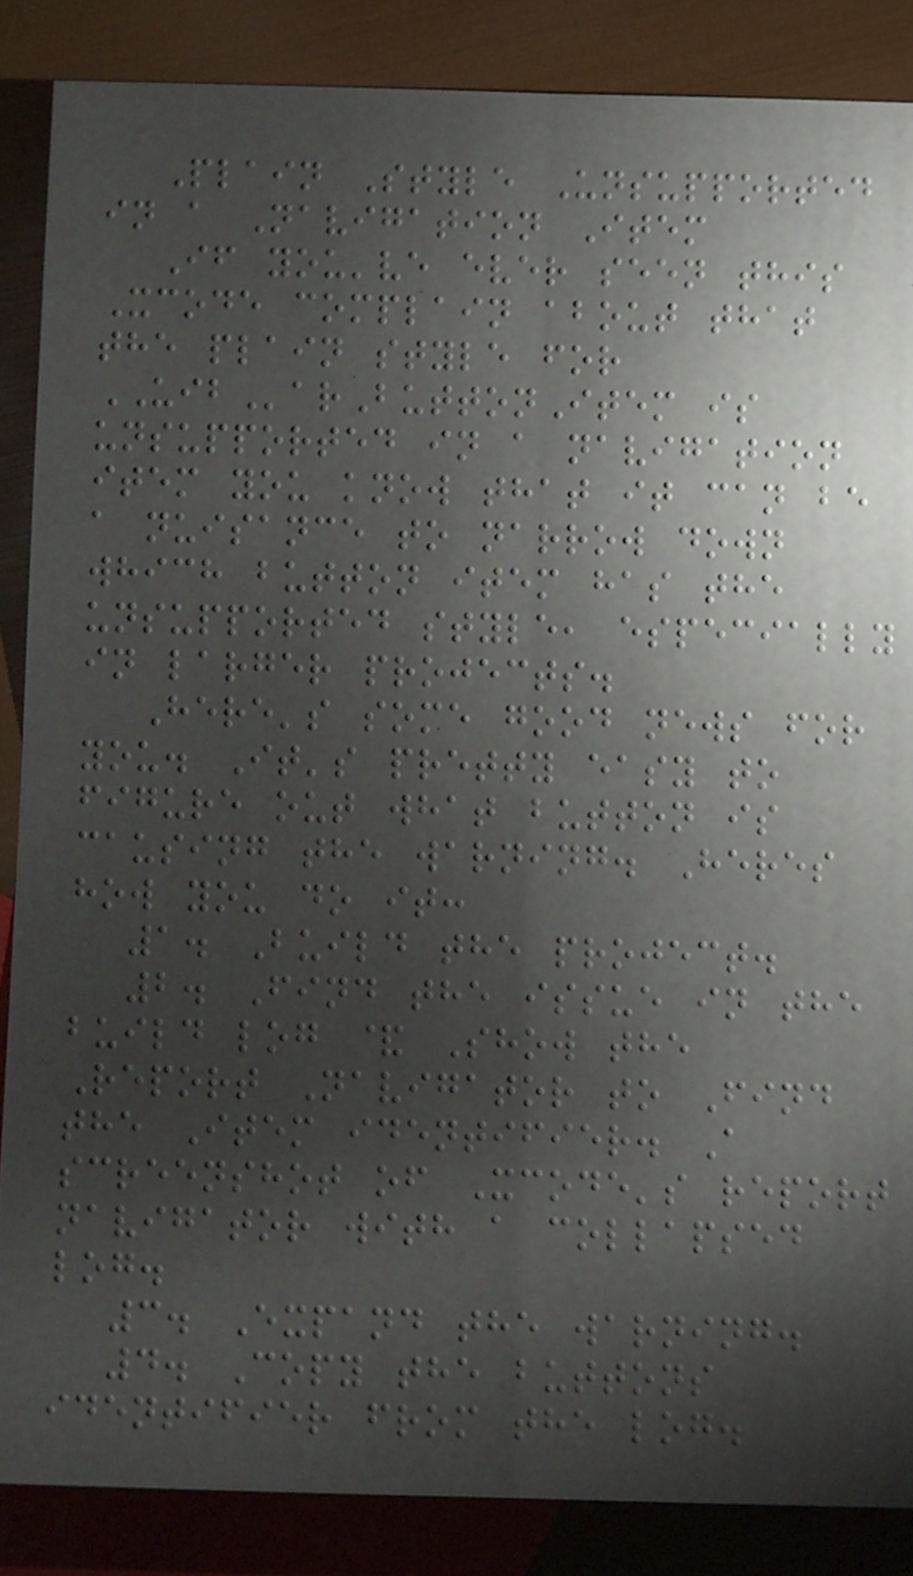Plain Style Unsupported
in a Navigation Item
If you've ever seen this
Xcode complain about that
the plain style for
UIBarButtonItem is
unsupported in a navigation
item you know that it can be
a nuisance to narrow down
which button item has the
unsupported style, especially
in larger projects.
Here's some good news for
you. It's pretty easy to
figure out what button is
causing the warning. Heres
how you do it:
1. Build the project.
2. Find the issue in the
build log & Show the
Report Navigator to Find
the Item identifier. A
screenshot of Xcode's report
navigator with a collapsed
log.
3. Expand the warning.
4. Copy the buttons
identifier from the log.
